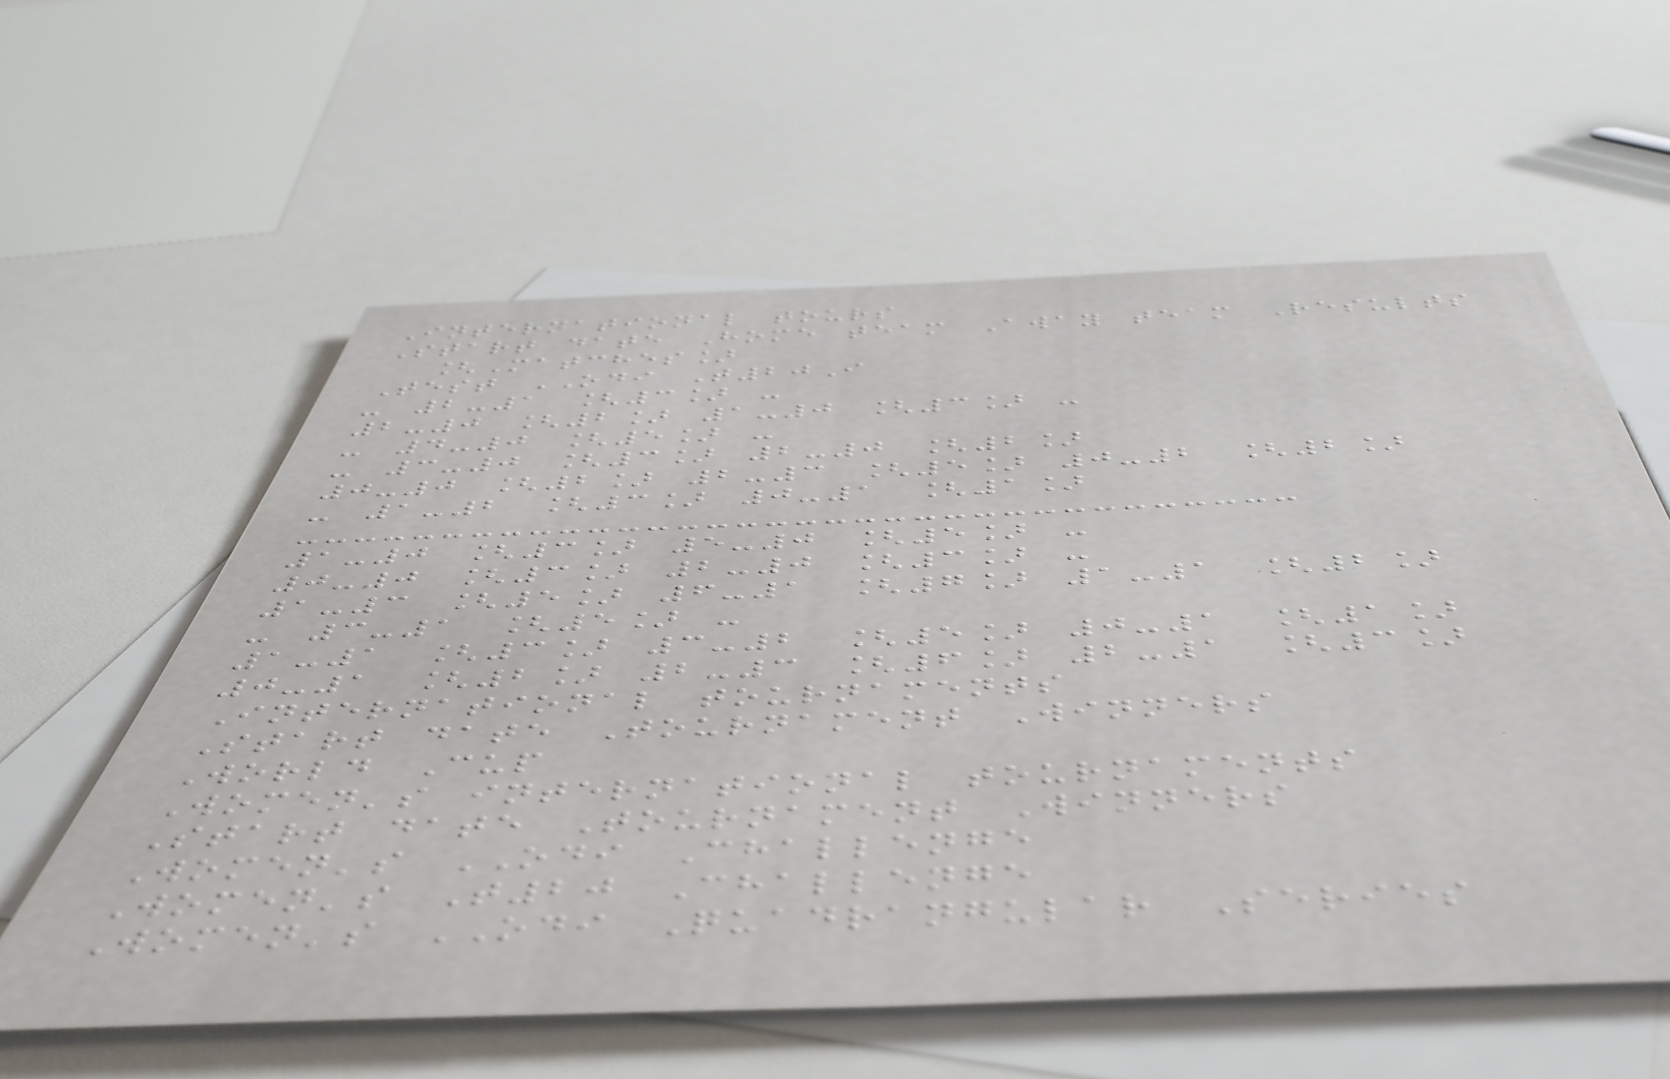International tours
Start date Home team Away team Results
[Matches]
Test ODI T20I
- 2-1 [3] -
2-0 [2] 1-0 [3] -
- 4-0 [5] -
- 3-0 [3] 2-0 [2]
0-0 [2] 2-3 [5] 0-2 [2]
- 1-2 [3] 0-1 [1]
1-0 [3] 5-0 [5] -
0-0 [3] 2-0 [3] -
1-3 [5] 6-1 [7] 1-1 [2]
- 3-1 [5] -
1-1 [3] 3-2 [5] 0-1 [1]
0-1 [2] 2-3 [6] 2-1 [3]
International tournaments
Start date Tournament Winners
World Cup
Women's international tournaments
Start date Tournament Winners
Women's ODI Challenge
Women's T20 Challenge
Women's ODI Quadrangular Series
